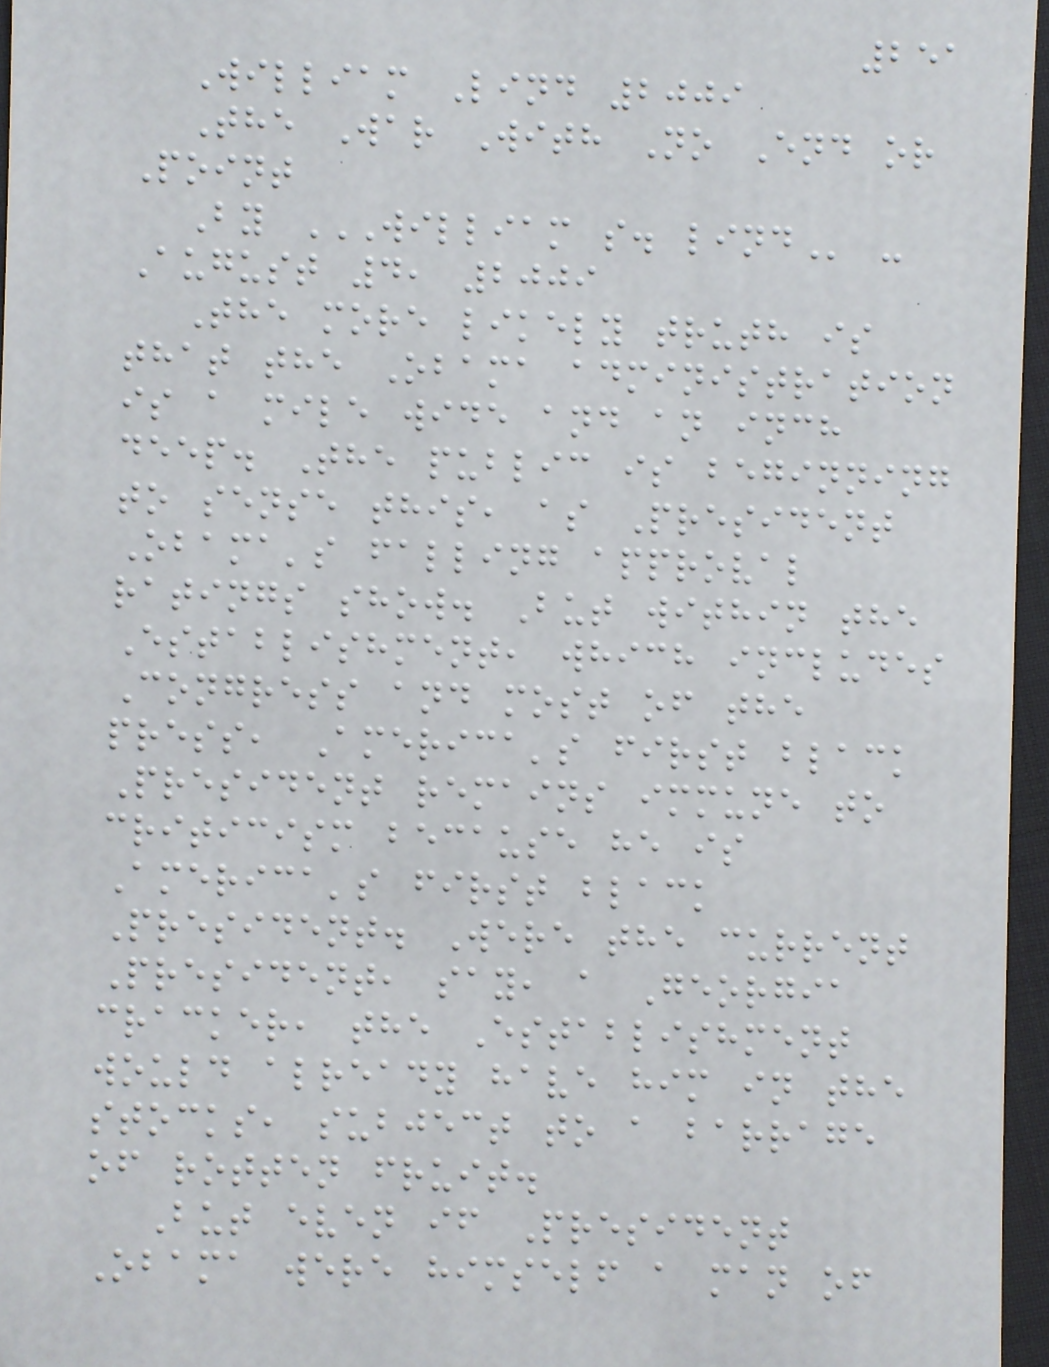251
William Lind 2009
The War With No End or
Point
By WILLIAM S. LIND -
August 4, 2009
The more likely truth is
that the Obama administration
is a mile wide and an inch
deep. The public is beginning
to sense this, as President
Obama's falling approval
ratings show. But within the
Establishment, which includes
Congress and most of the
press, America's first black
President remains immune to
criticism because he is
America's first black
President. Were the current
President, say, a Georgia
cracker, the Establishment
would already have him in the
stocks, subject to a barrage
of rotten fruit.
But even if President
Obama were himself a man of
